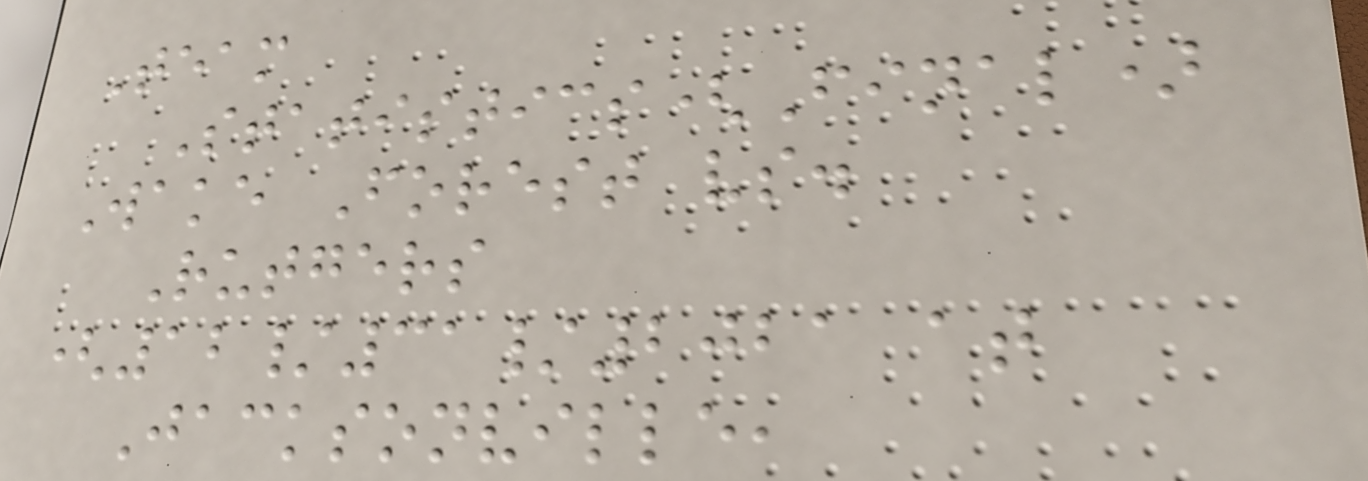Team
Statistics(Final)
Wake Forest vs.
Rutgers
(12/31/2021 at
Jacksonville,
